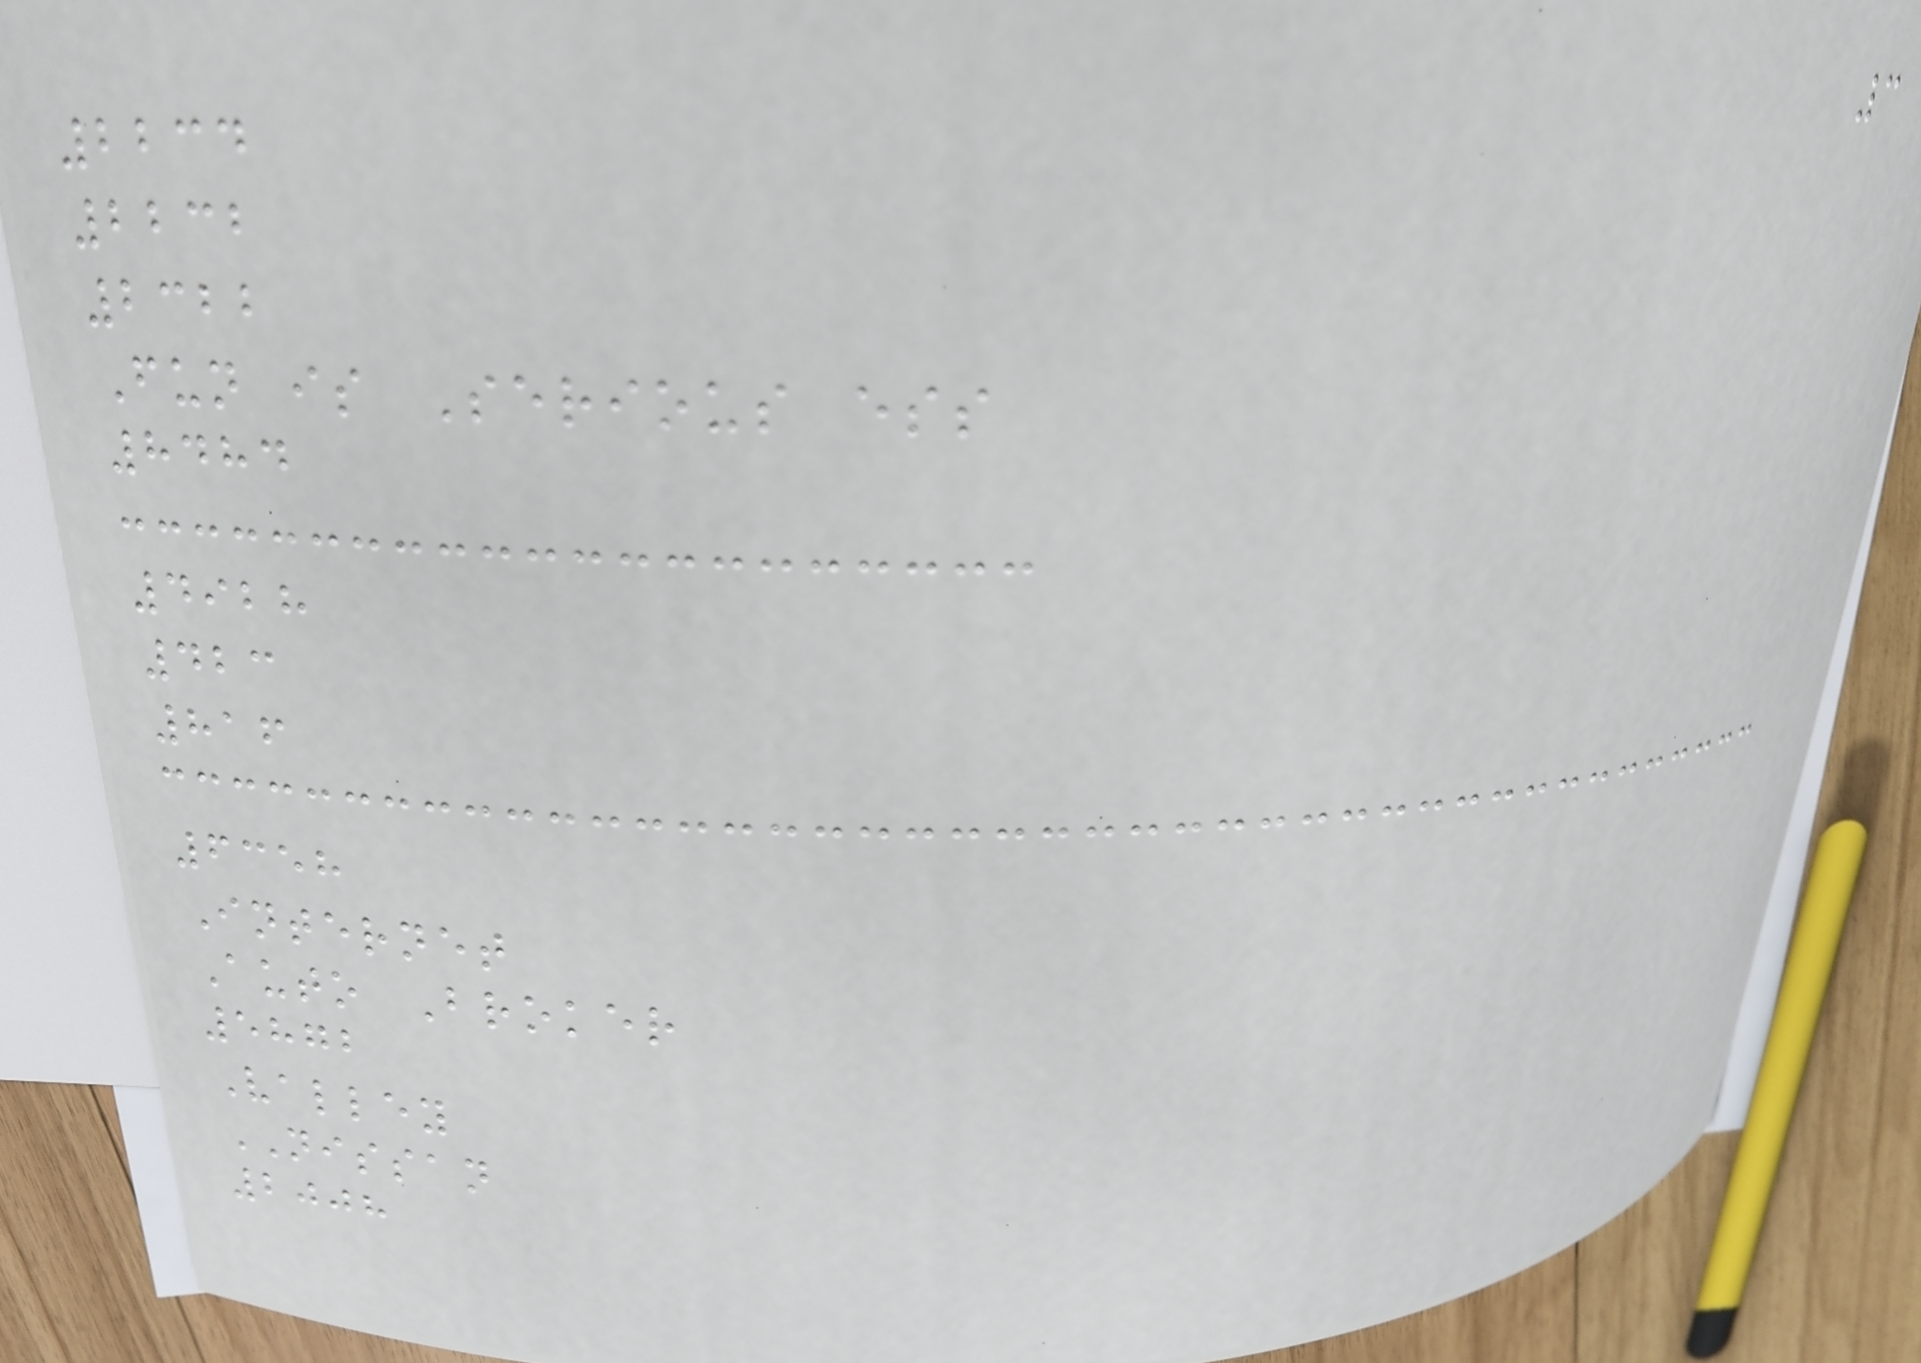3
2234
2232
2322
Fun is Serious ess
8484
4928
423
816
6358
Internet
Auto Broker
5872
Valley
NISSAN
2008
